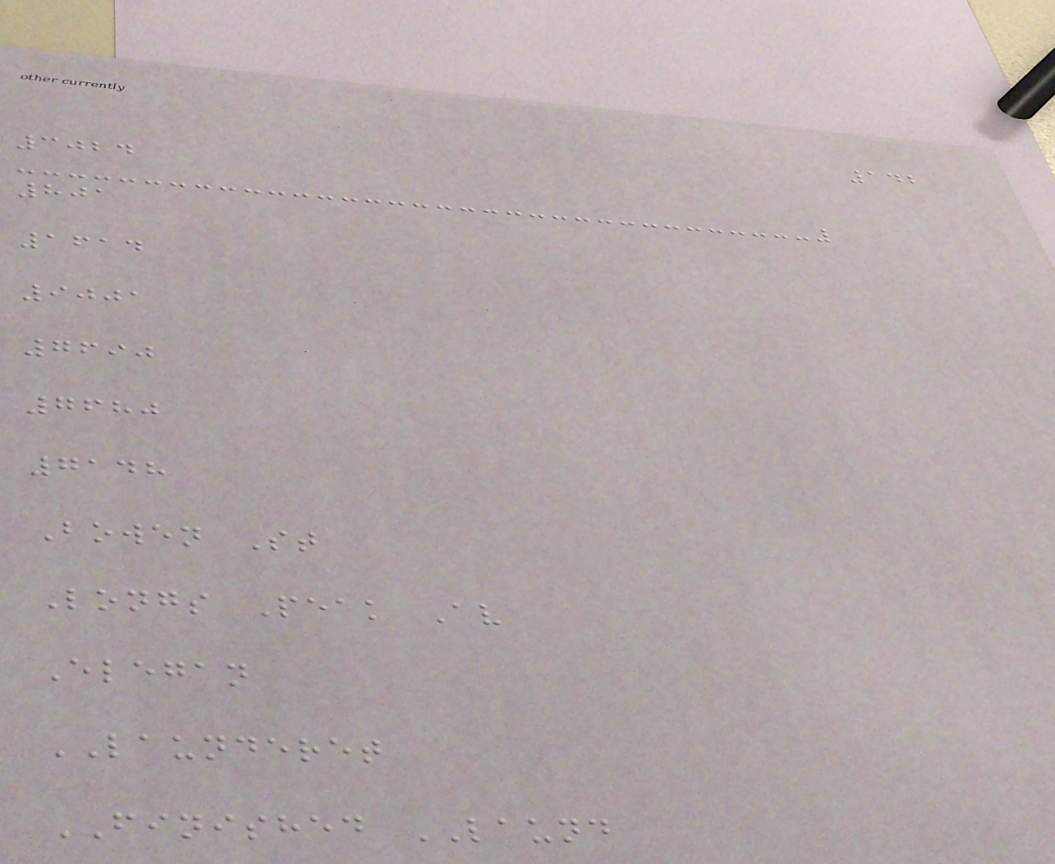142
3024
801
1614
9001
7690
7680
7148
Bowen St
Longs Peak Av
Elegan
LAUNDERET
FINISHED LAUND
